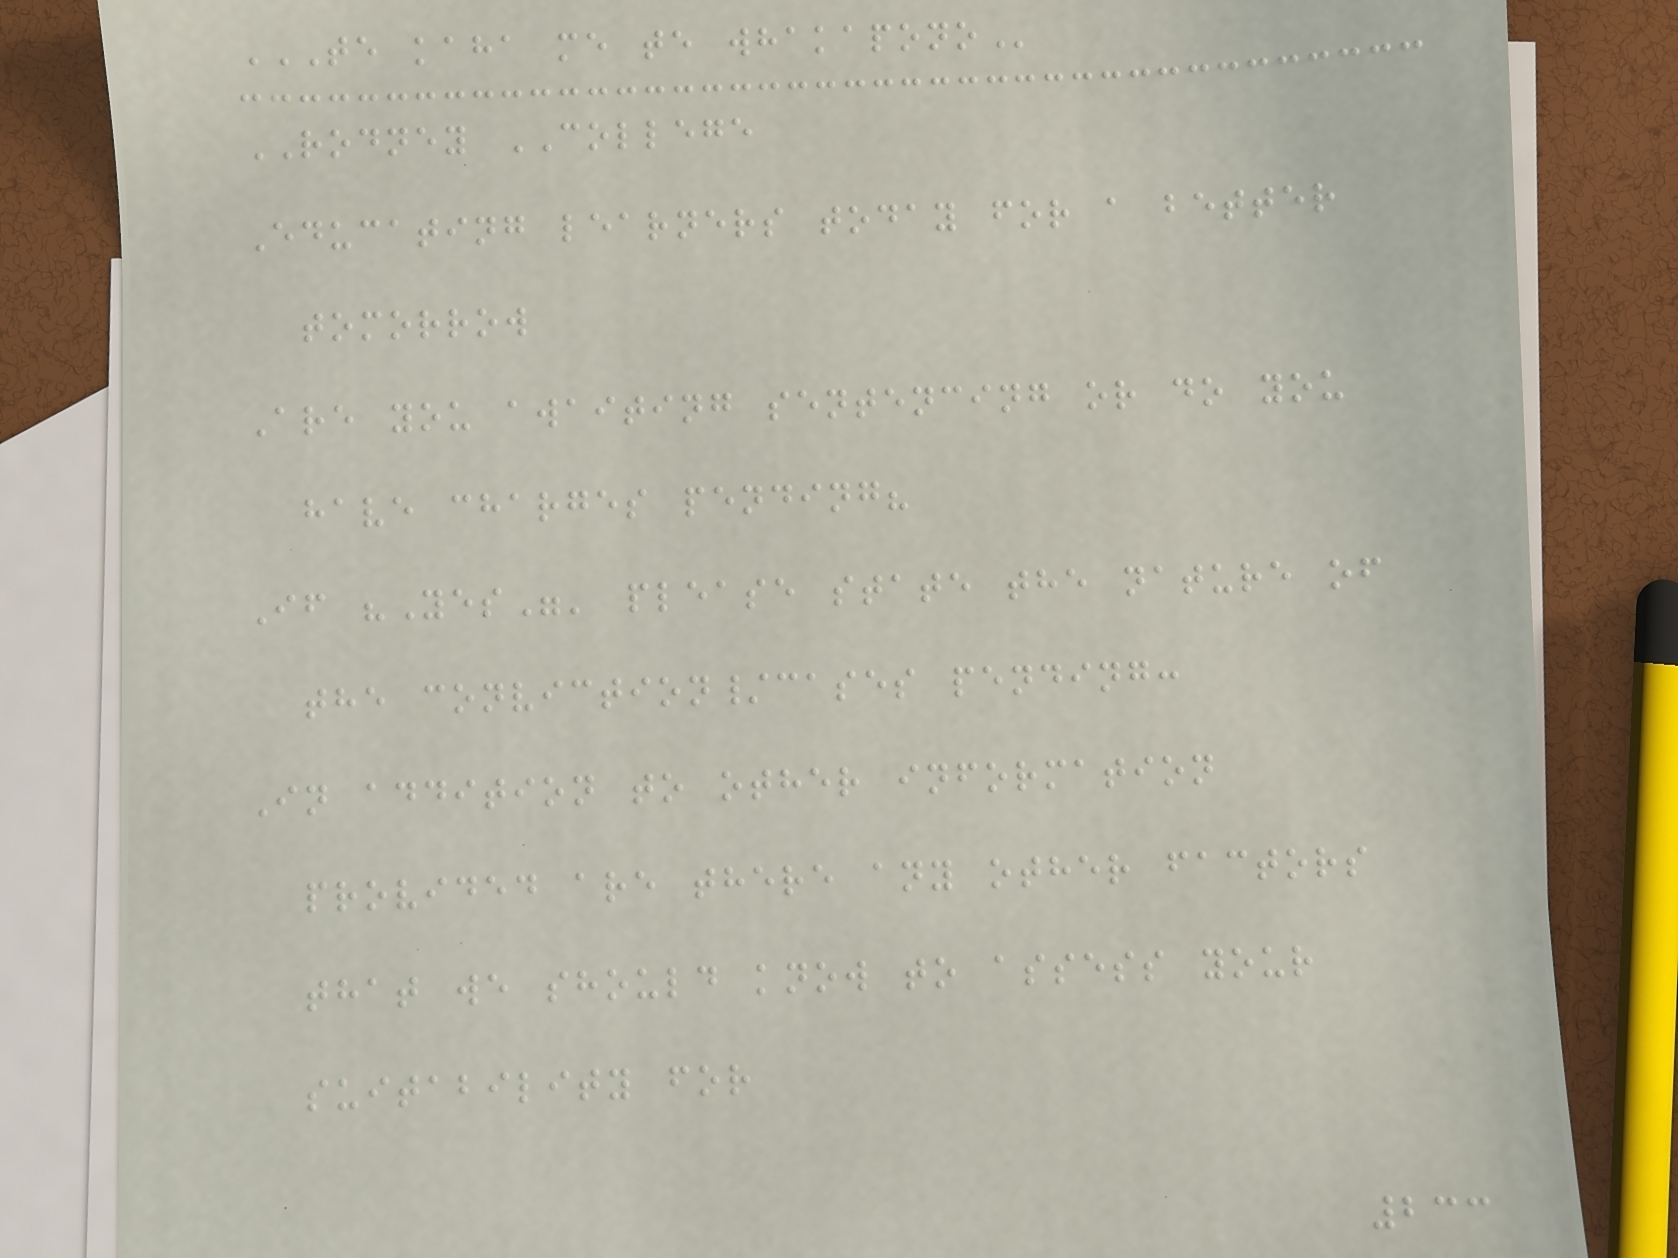TE KAHA ME TE WHAKAPONO
RODNEY COLLEGE
Educating learners today for a better
tomorrow
Are you awaiting sentencing or do you
have charges pending?
If "Yes"' please state the nature of
the conviction/cases pending:
In addition to other information
provided are there any other factors
that we should know to assess your
suitability for
233
